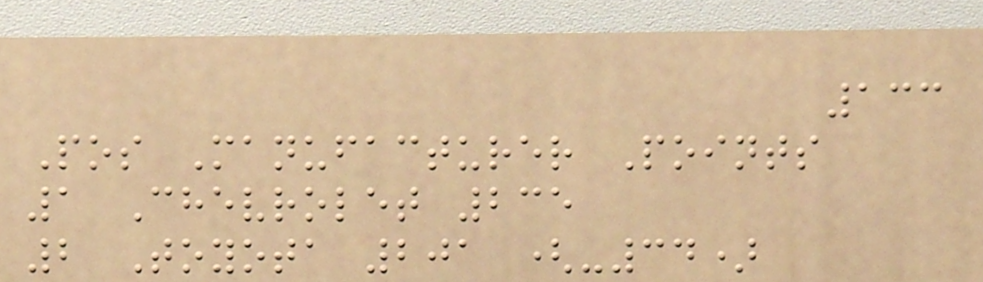133
Pos Manufacturer Points
1 Chevrolet 235
2 Toyota 201 (-34)
